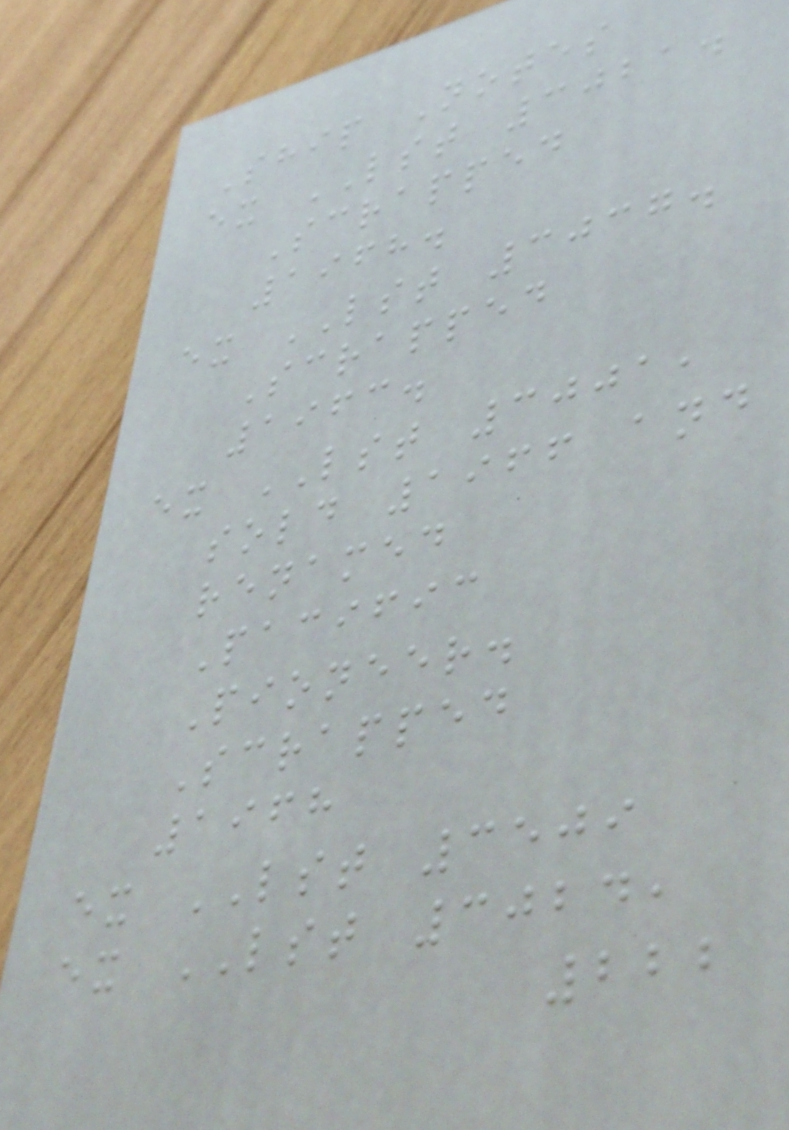Ship Notes
ex LST 3021.
Scrapped
1968.
ex LST 3037.
Scrapped
1963.
ex LST 3001,
sold 1966 and
renamed
Pacific
Pioneer.
Scrapped
1968
ex LST 3509
ex LST 3024,
222
